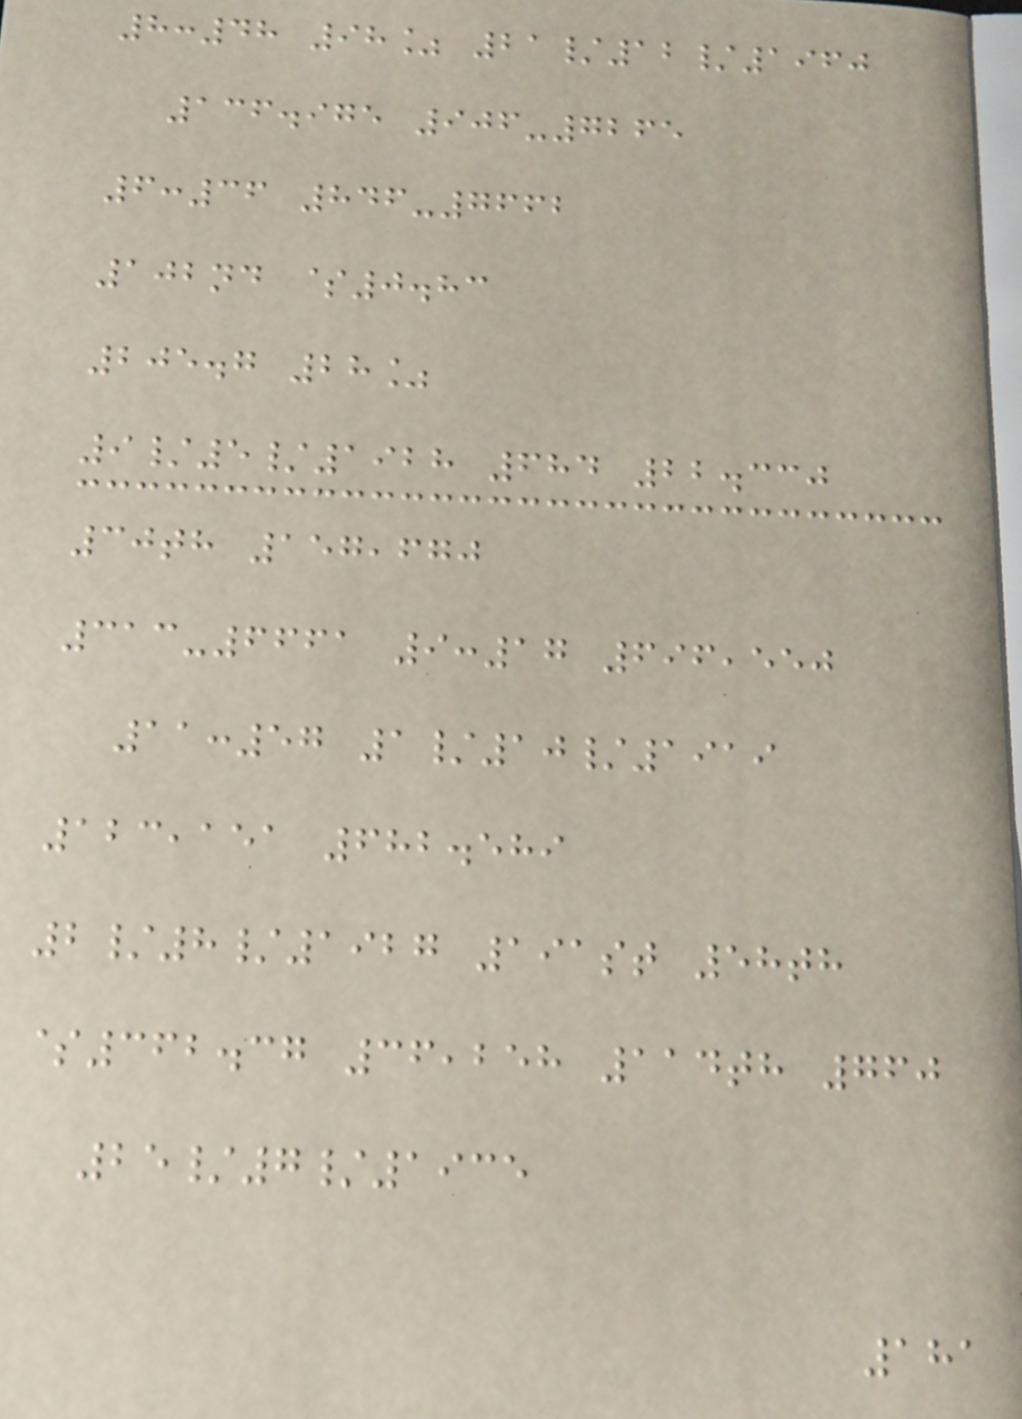8:48 98% 21/12/1960
136.975 906-7265
6:36 846-7662
102nd $0.83
205.7 28%
9/5/1928 684 22.330
30th 157,670
313-6661 9:17 696,550
11:57 1/10/1919
123,151 682.589
2/8/1927 191st 58th
$362.37 36,258 114th 760
25/7/1935
181
